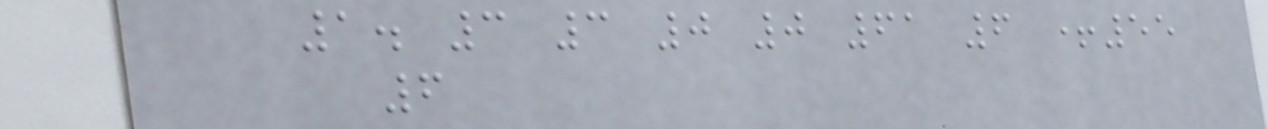1. 3 3 0 0 61 6 +55
6
